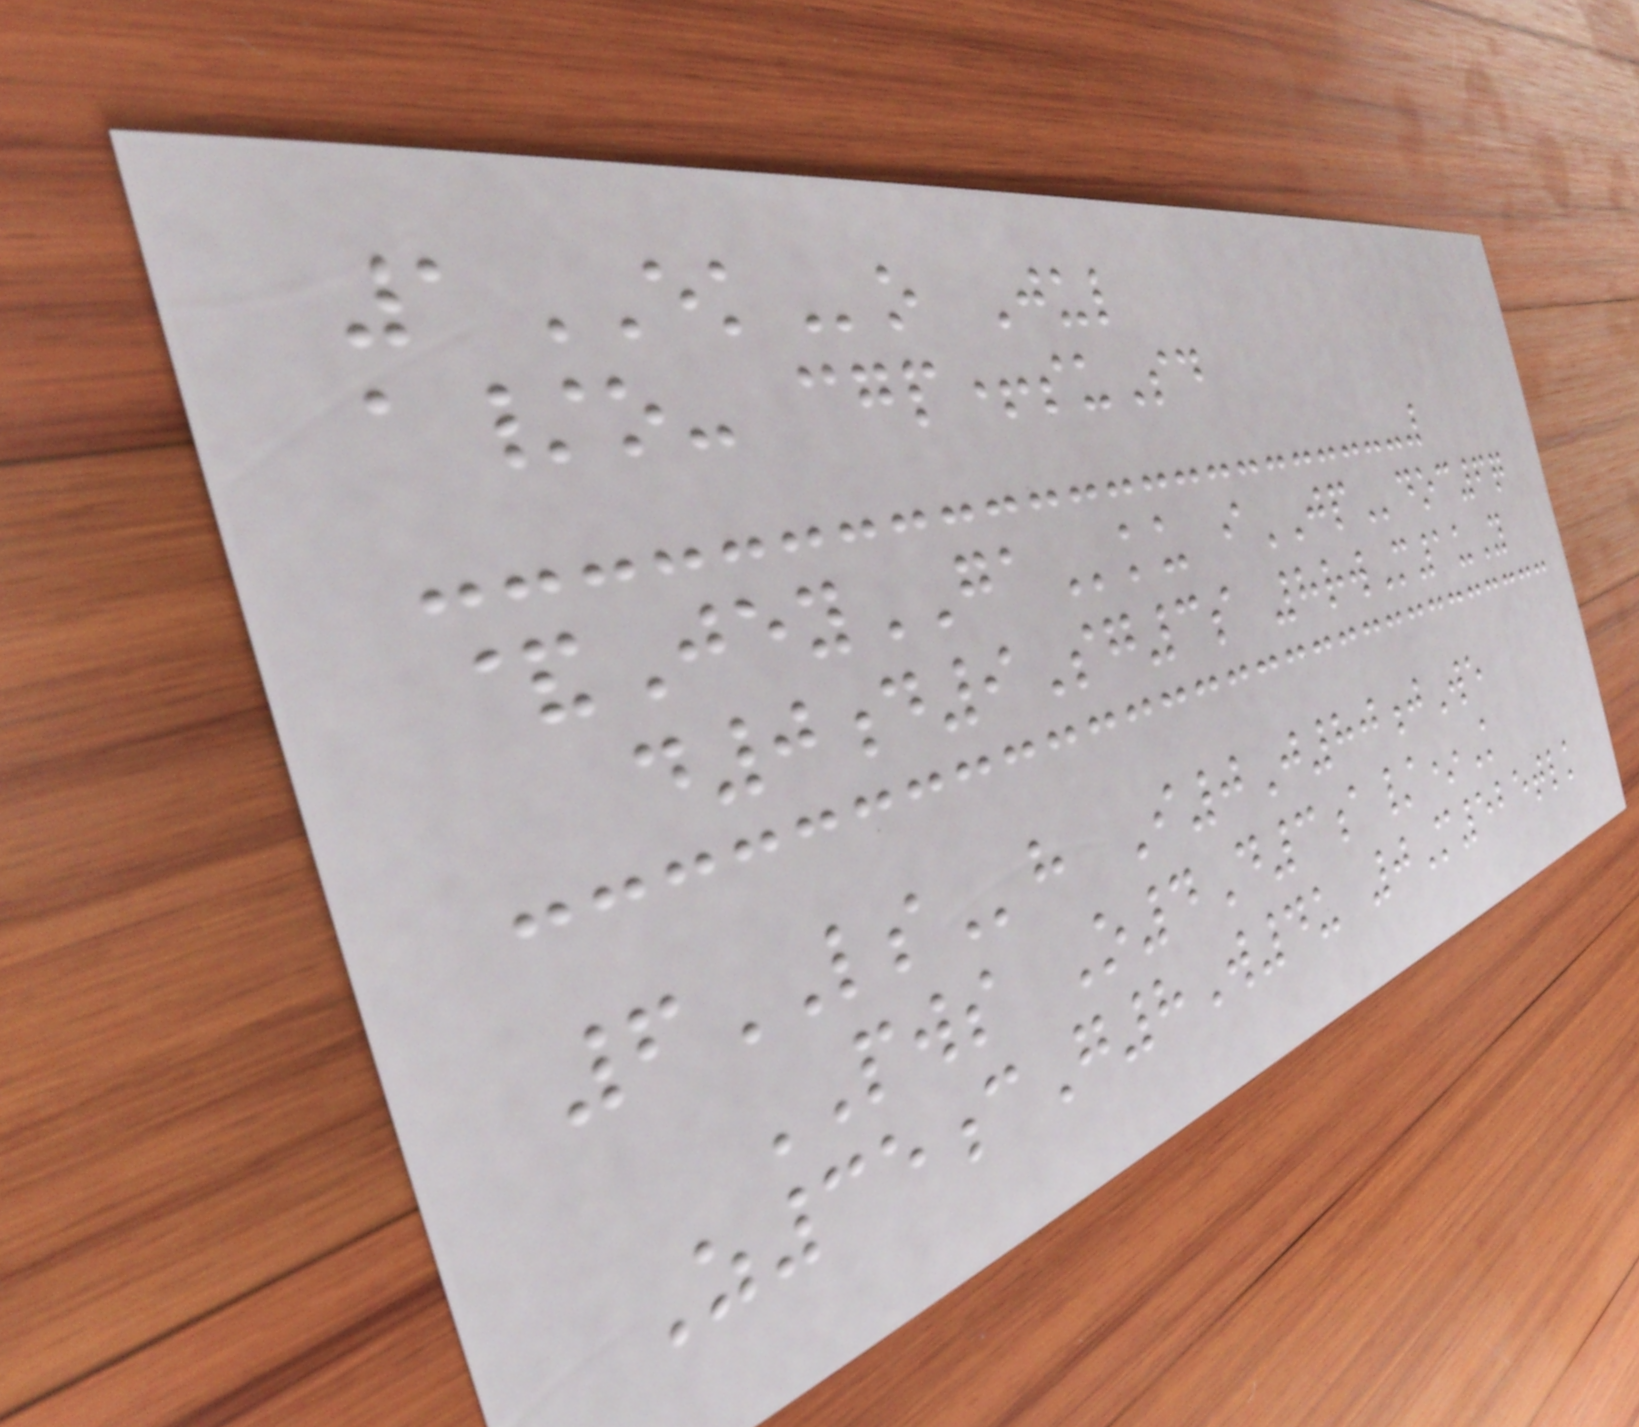1EKo Jul
a/o- cgp+suSd
&JeyGAku iJPdoc6q
d0d9Sg3s 8rwM1uY
6LSh I0J80jWe
PWS O4D3a/*K
Z35cG8W4u 0M525tlk
